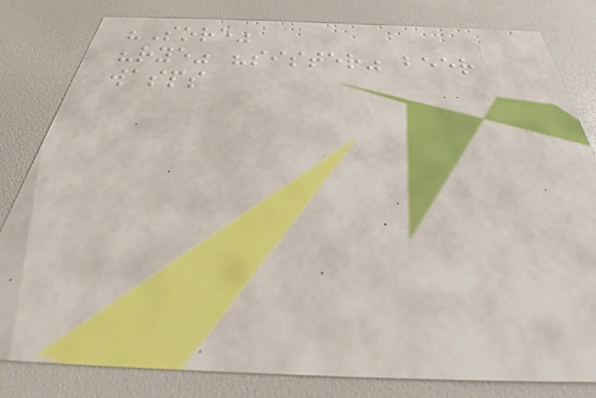"Sore"
"rye" "sister" beer
wasps
